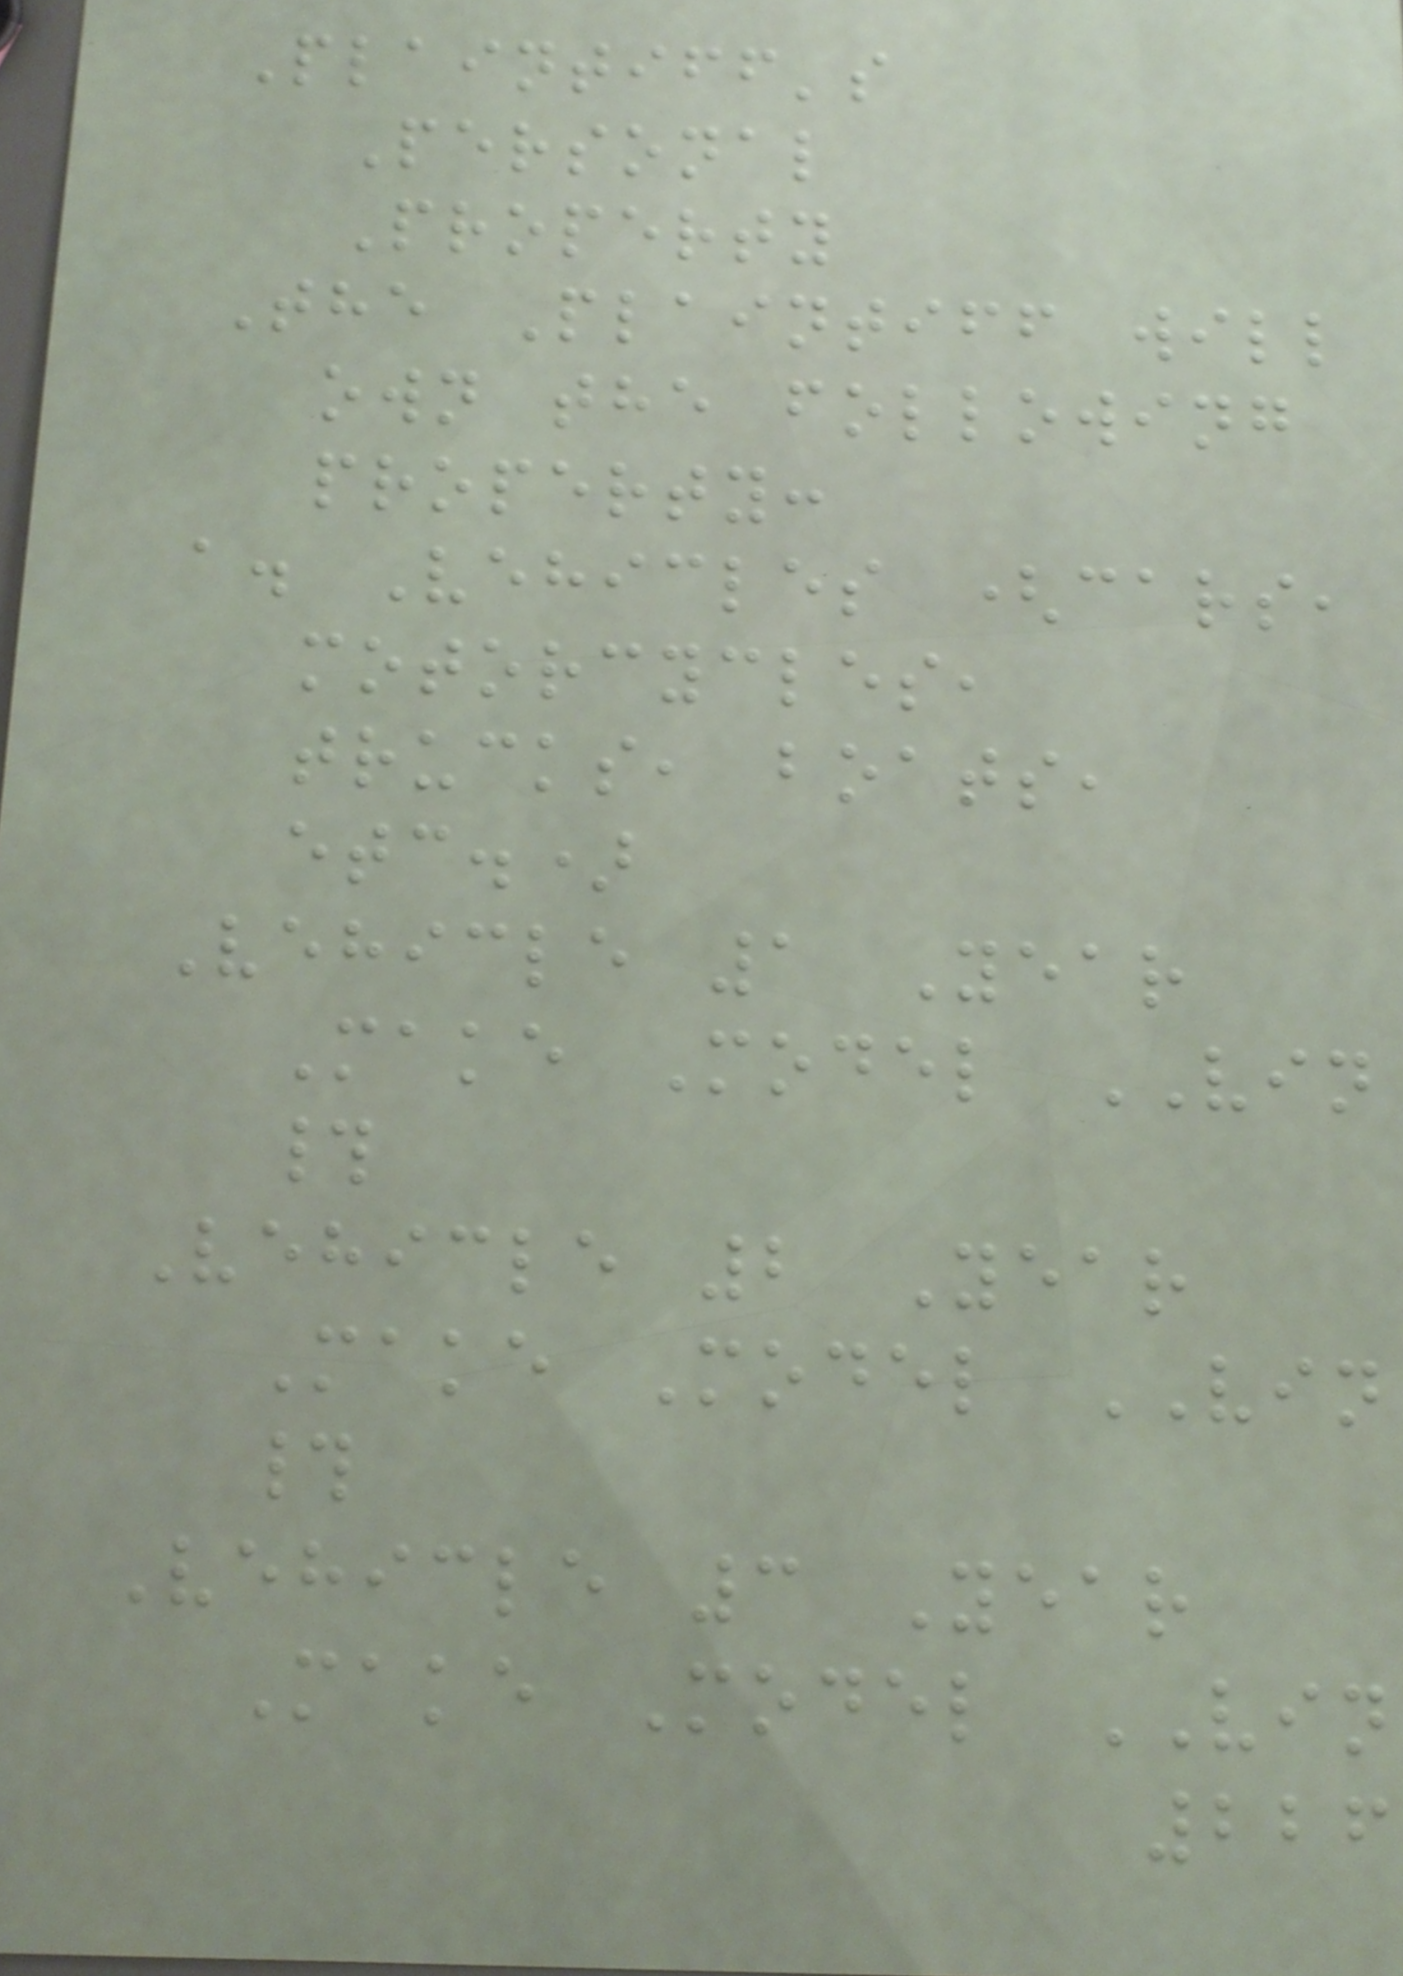Plaintiff's
Personal
Property
The Plaintiff will
own the following
property:
a. Vehicles (cars,
motorcycles,
trucks, boats,
etc.)
Vehicle 1 Year
Make Model VIN
#
Vehicle 2 Year
Make Model VIN
#
Vehicle 3 Year
Make Model VIN
226
